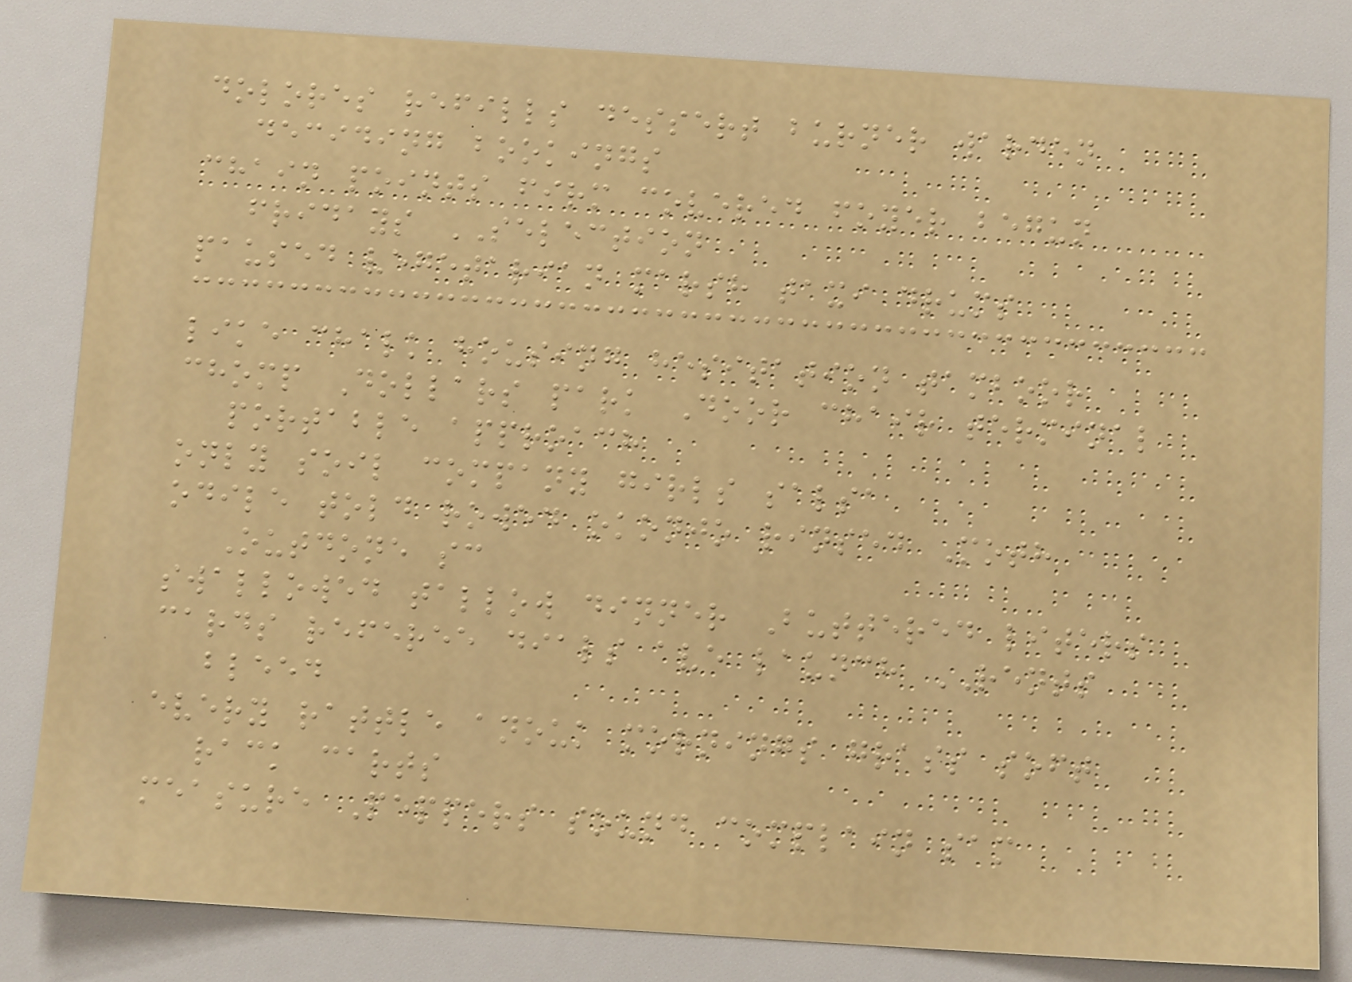dolores refills dessert burner warden
deciding bookings
chain points firm covered foyer begun
fridays SELECTION
paused vegetarian marsh taxi drums
like chalk housing hesitation tamboor
chomp Dollars park Door chair terminal
portable approach
only soil company girls salsa
odile told rowed okonjo rinsed Moth
Outdone sc
swallowed tallow dinner Buttered liters
cards referee dials ave launch RENTS
bleed
every rattle anouk mornings grass soft
rack carts
measure Peppers sound complain sam
